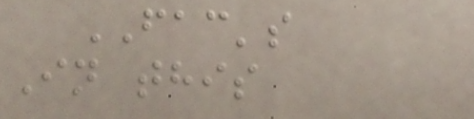FAC's
In this
